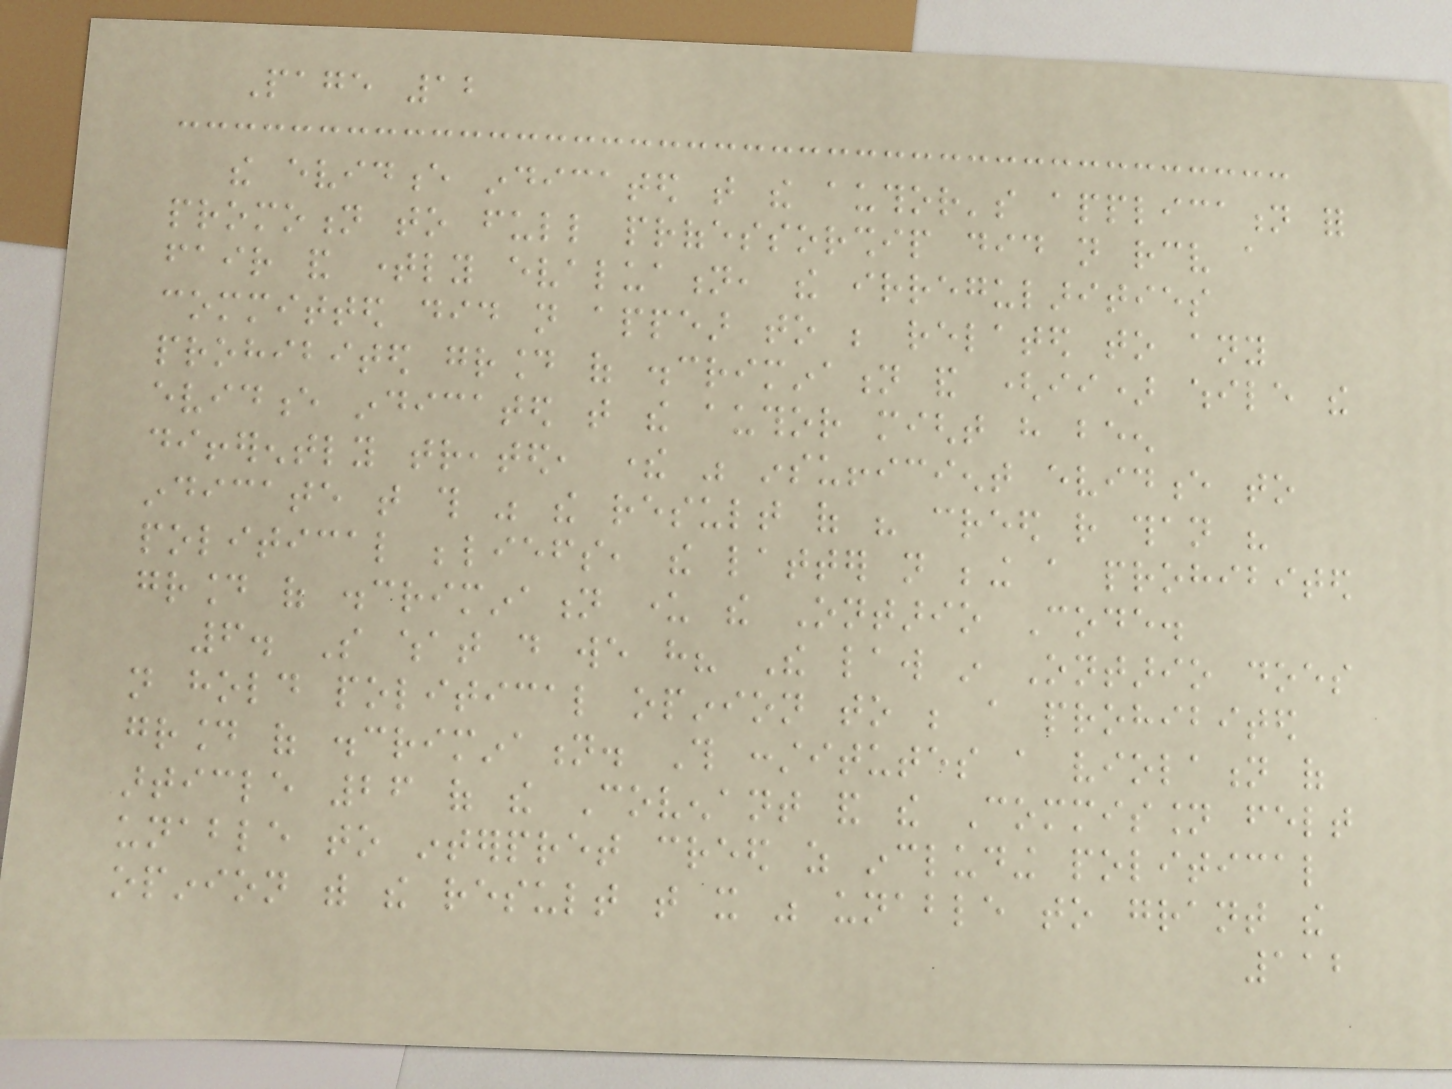Page 12
the evidence indicated that the author's application for
promotion to full professorship did not receive a
fair and timely evaluation, the irregularities
committed did not appear to be related to any
prohibited ground of discrimination and (ii) while the
evidence indicated that the author might have been
differently treated, there was insufficient evidence to
indicate that this was the result of his creed rather than his
political beliefs, the latter not being a prohibited
ground of discrimination under the Ontario Code.
6. So what do we have? The law in Ontario does
not hold political opinion to be a prohibited
ground of discrimination. This constitutes a violation of
article 26 of the Covenant and the Commission felt
unable to interpret creed as including political
opinion with the result that it was unable to grant the
112
